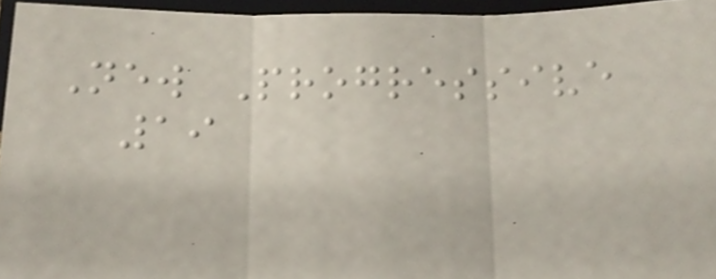New Progressive
19
